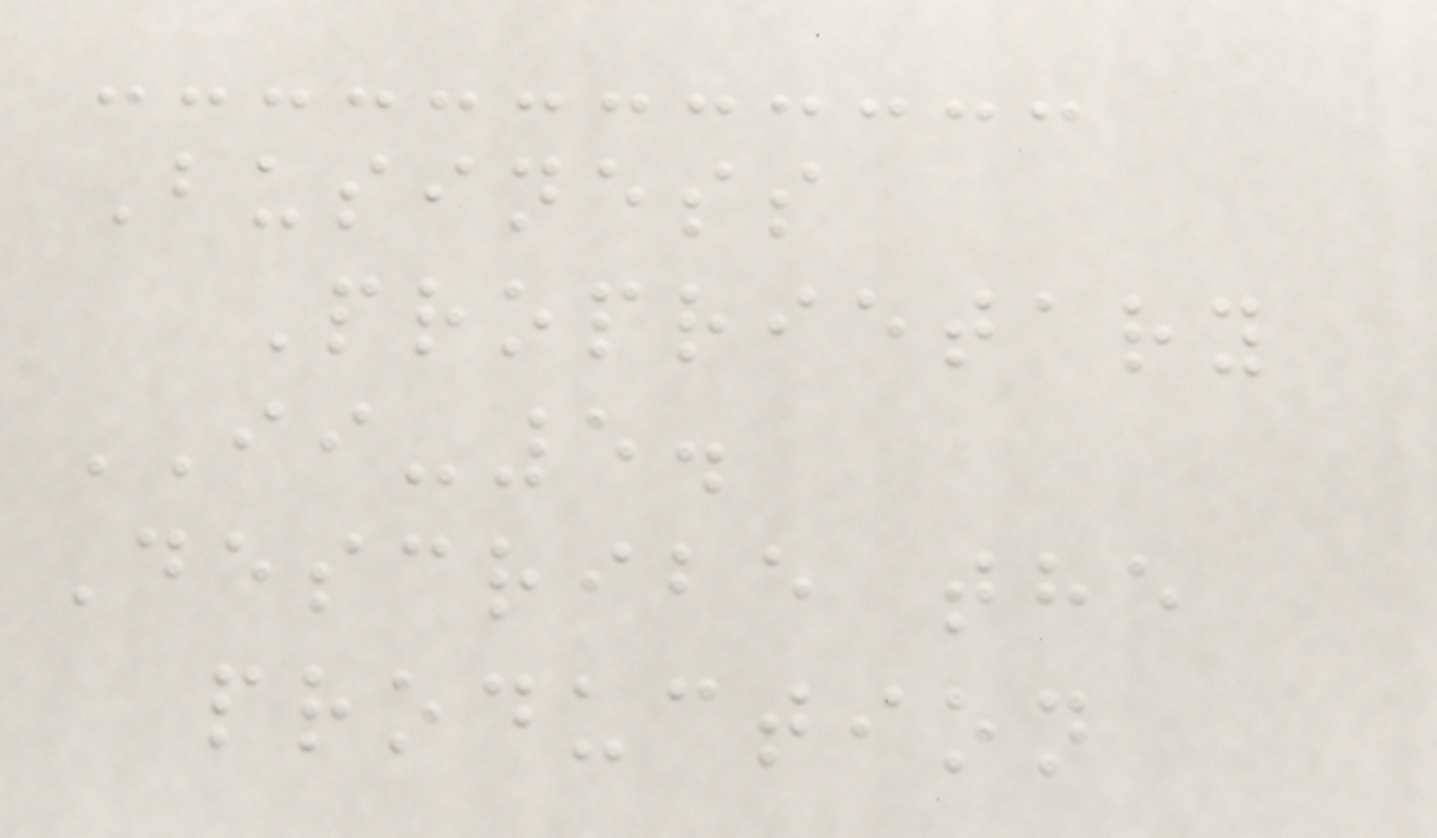Business
Proprietary
II-5.
Describe the
production
